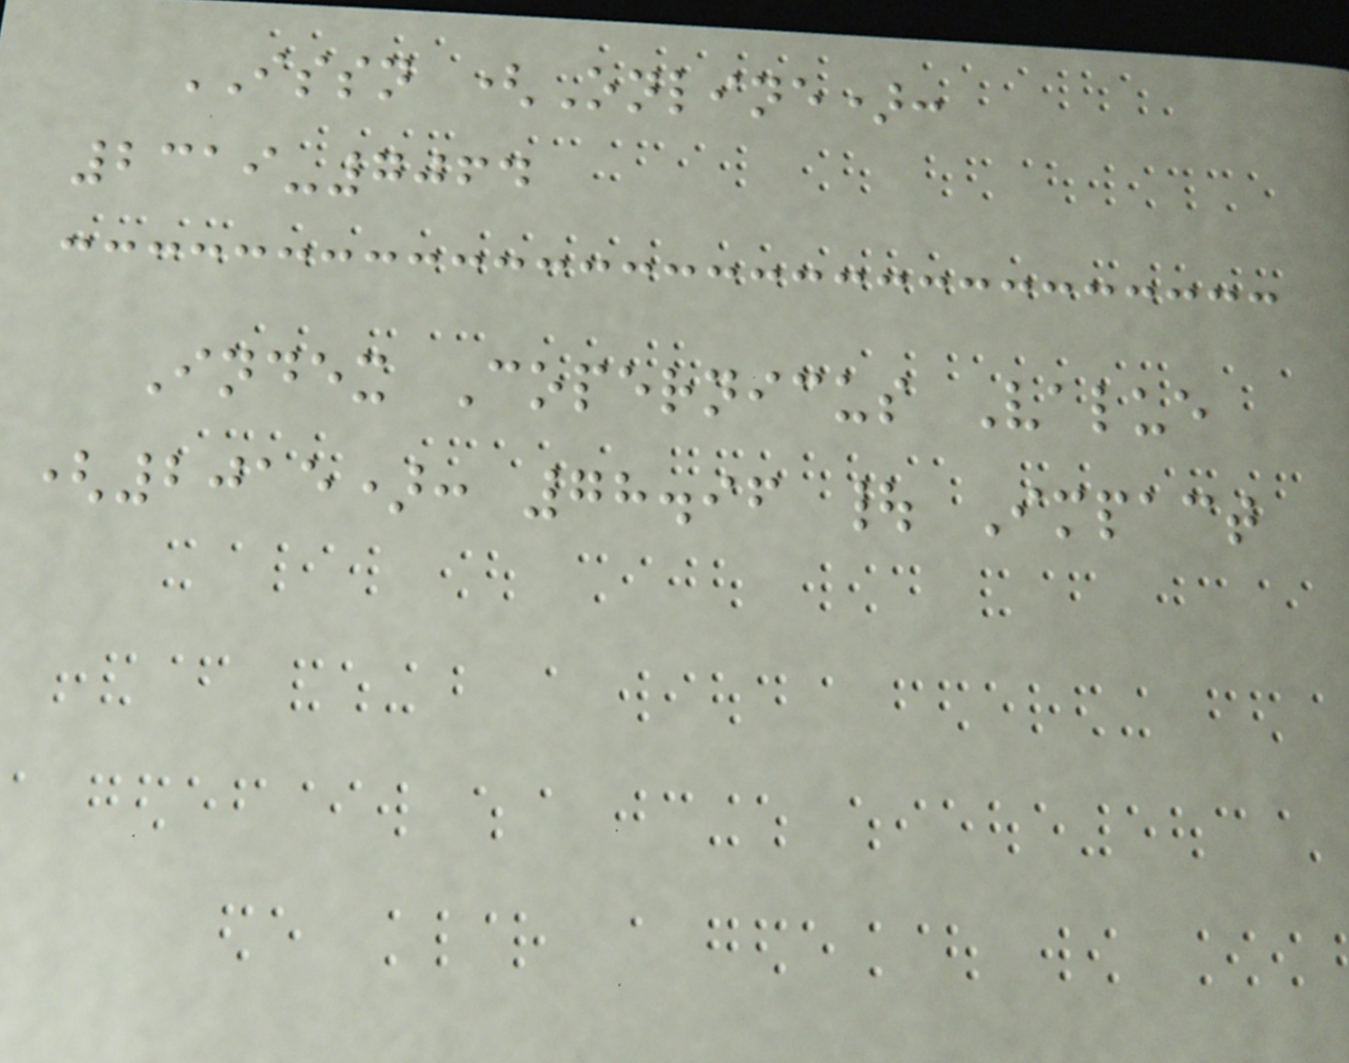ISSN (Online):
2319-7064
Index Copernicus Value
(2015): 78.96 | Impact
